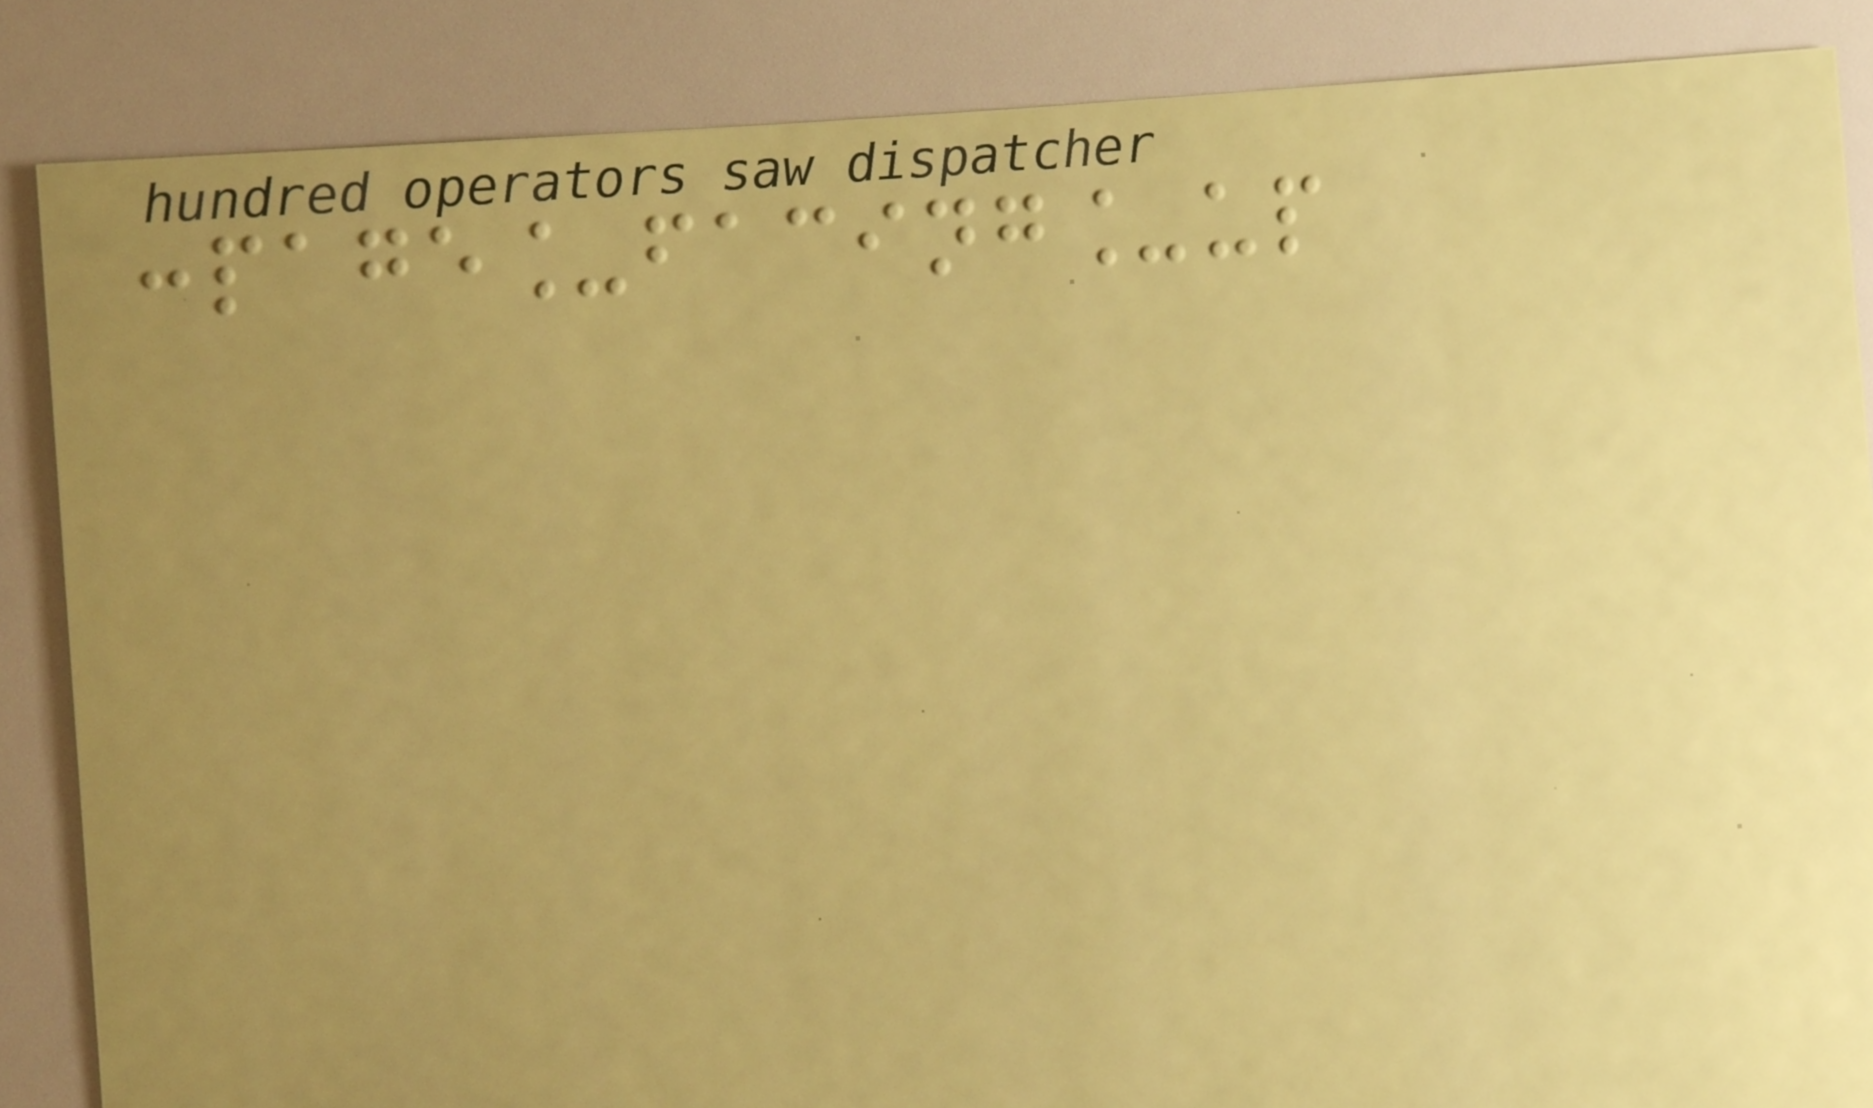:page_facing_up
